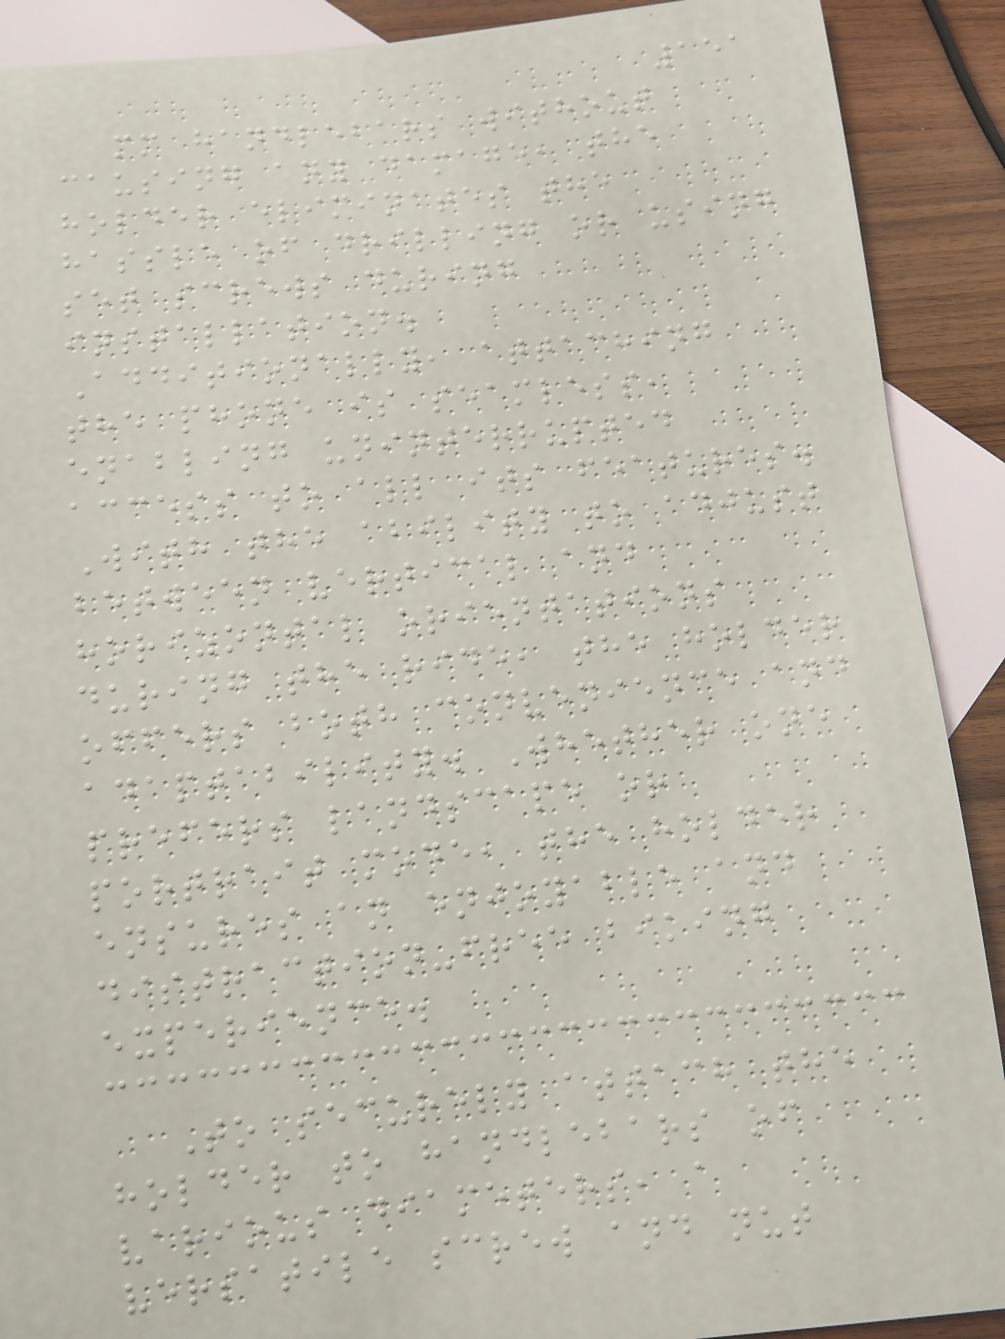151
mm handlebars without
causing any damage, the
holder eliminates the
hassle of drilling or using
set screws during
installation.
Additionally, attaching
the phone is seamless,
enabling uninterrupted
access to all its features.
With the ability to adjust
between vertical and
horizontal orientations
during the ride, the holder
offers both convenience and
adaptability. Whether one
prefers landscape or
portrait mode, the holder
ensures an enjoyable and
distraction-free biking
experience.
To securely attach the
holder to handlebars of
various diameters, a
versatile screw and nut
